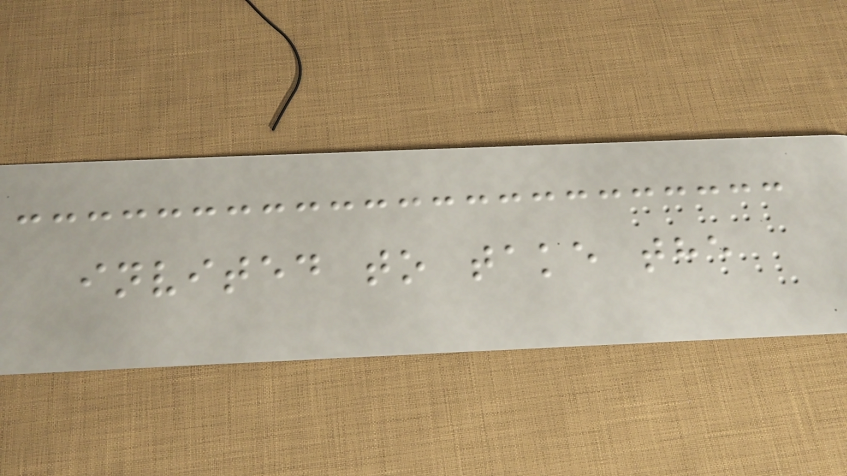invited to take the
